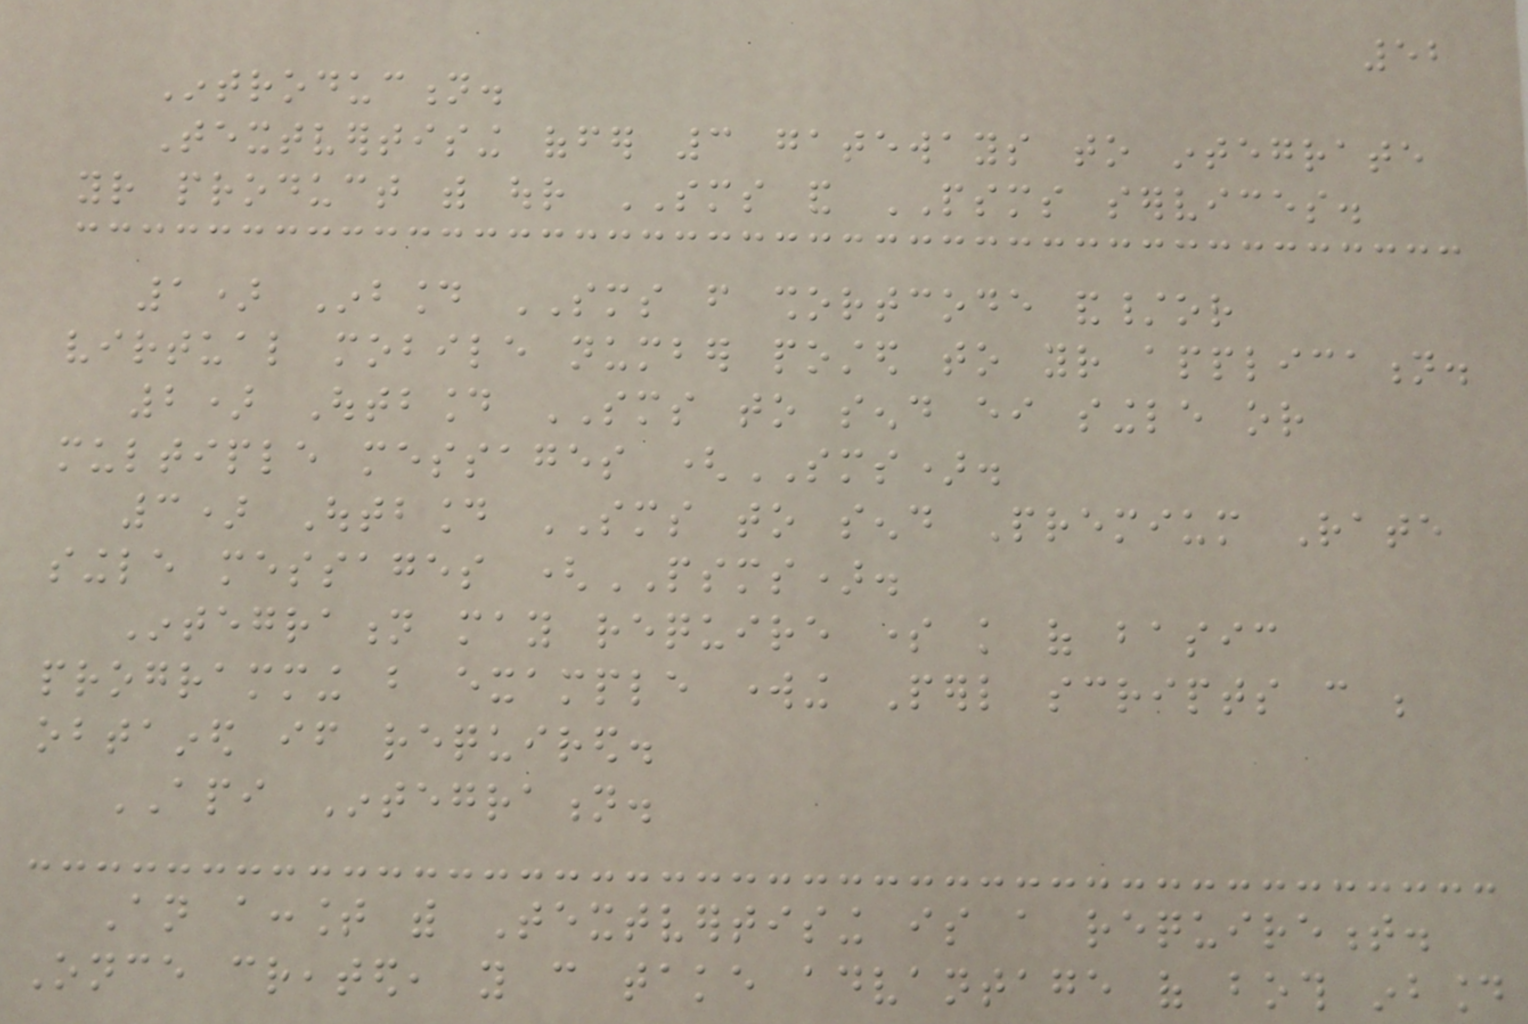52
Introduction.
Textvertising offer 3 gateways to integrate
your product with our SMS and PSMS services.
1) Inbound SMS from shortcode and/or
virtual mobile number posted to your application.
2) Outbound SMS to send either single or
multiple messages (SMS).
3) Outbound SMS to send Premium Rate
single messages (PSMS).
Integration may require some knowledge of basic
programming but example working Perl scripts can be
obtained if required.
API Integration.
An account with Textvertising is a requirement.
Once created, you can take advantage of both inbound
